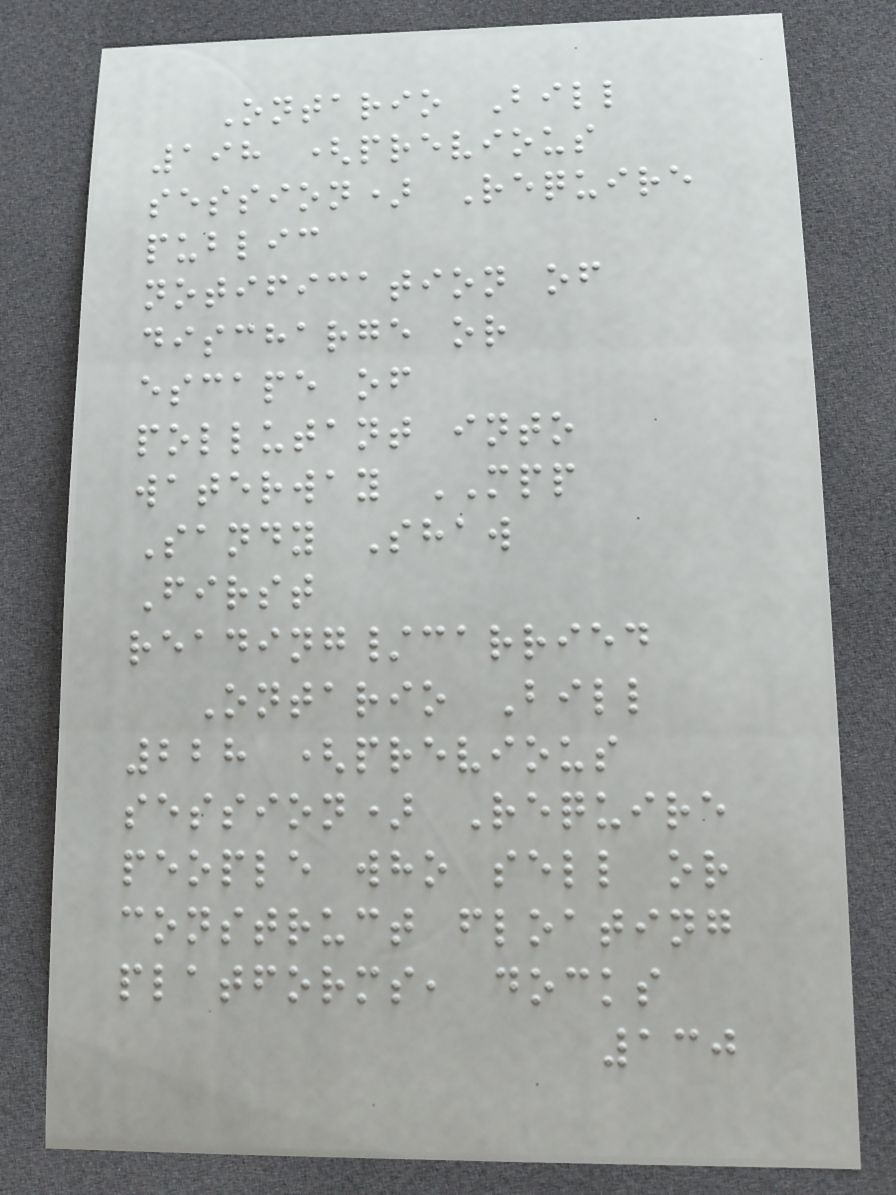Ontario Bill
198 (previous
session) Require
public
notification of
discharge or
escape of
pollutant into
waterway MPP
Sandy Shaw
First
reading/carried
Ontario Bill
228 (previous
session) Require
people who sell or
construct floating
platforms, docks
130
